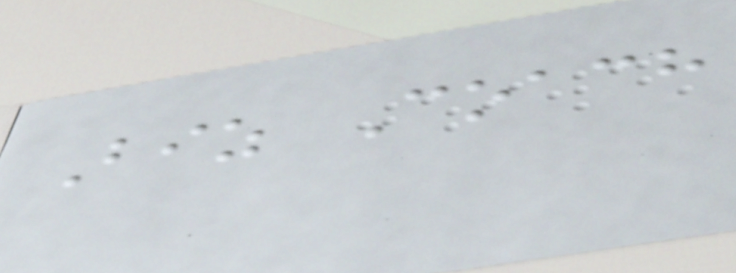Biz Coach
